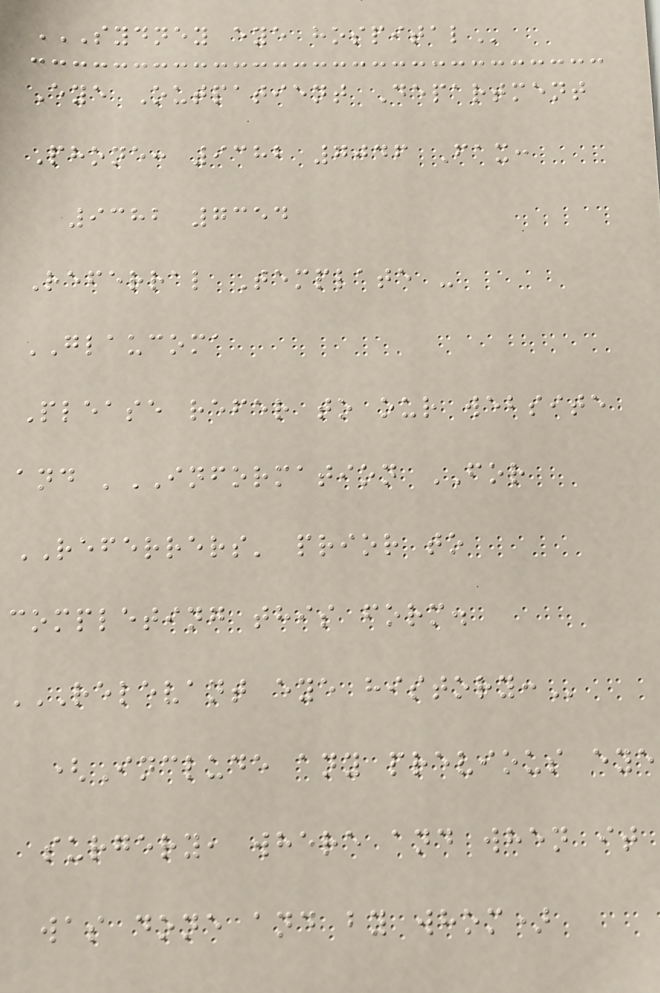SYDNEY EYE HOSPITAL
Eye Outpatient Department
Phone: 9382 7046 Fax:
9382 7354
Referral Template -
GLAUCOMA
Please refer to our website
and 'INFORMATION FOR
REFERRERS' prior to
completing this form.
RELEVANT EYE HISTORY:
(Include any previous eye
surgery, where and when it
was done and by whom)
